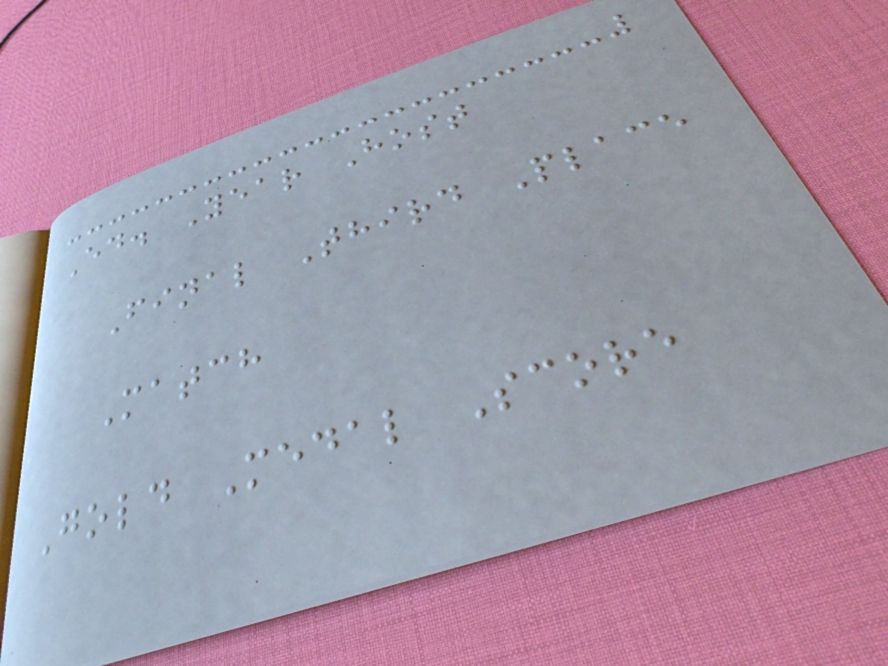Ed. Year Host
Final Third Place
Match
Gold Medal Score
